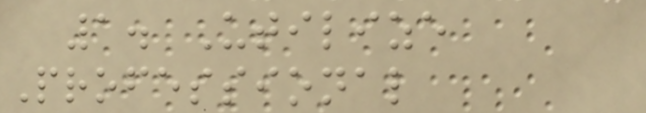1. Utilize
Professional
